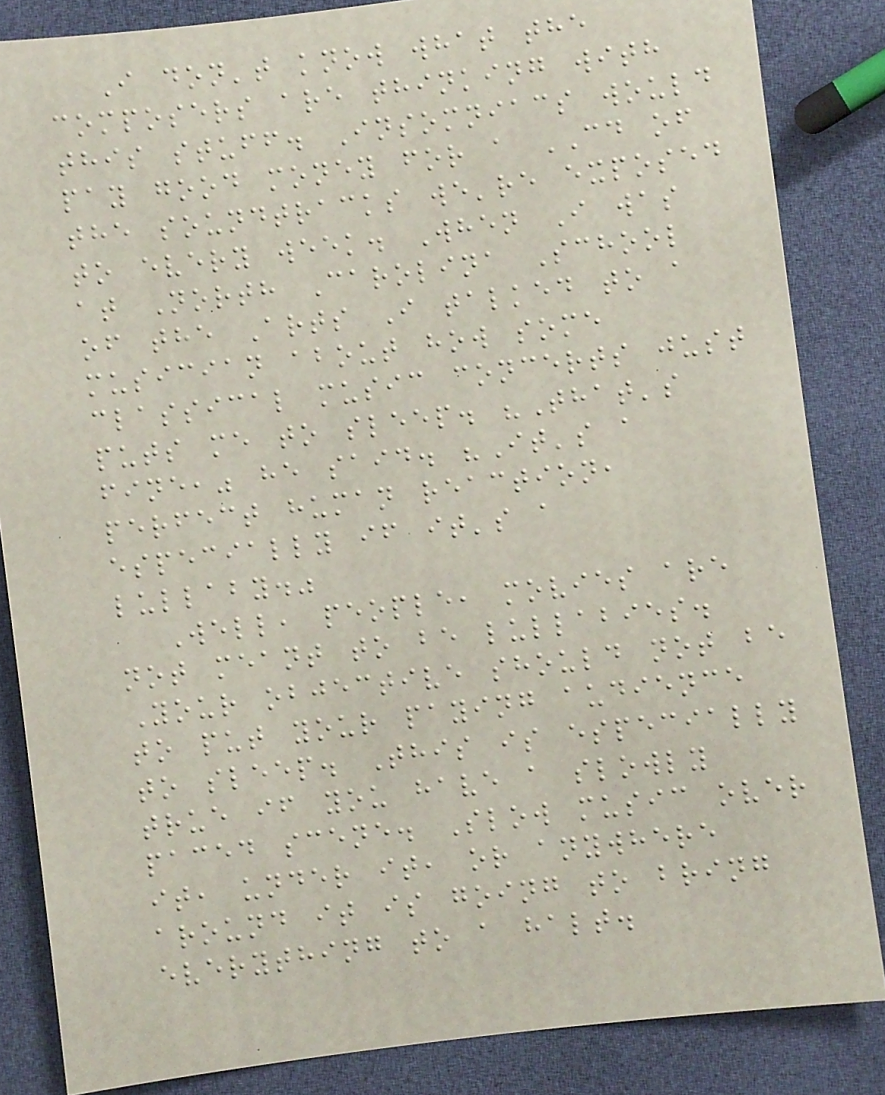I don't know what the
composers are thinking with
this stuff. Insomniacs would
pay good money for a CD of
the soundtracks we're exposed
to every week. When I was
at North Carolina School
of the Arts I talked to a
musician about how some
classical music concerts just
puts me to sleep. "That's
fine," he said. "It's a
perfect human reaction,
especially if it's a
lullaby."
Well, people, movies are
not meant to be lullabies.
Your objective should not be
to put your paying audience
to sleep. This is especially
true if you have a slowly
paced scene. Slow music over
it, under it, or anywhere
around it is going to bring
everything to a halt.
